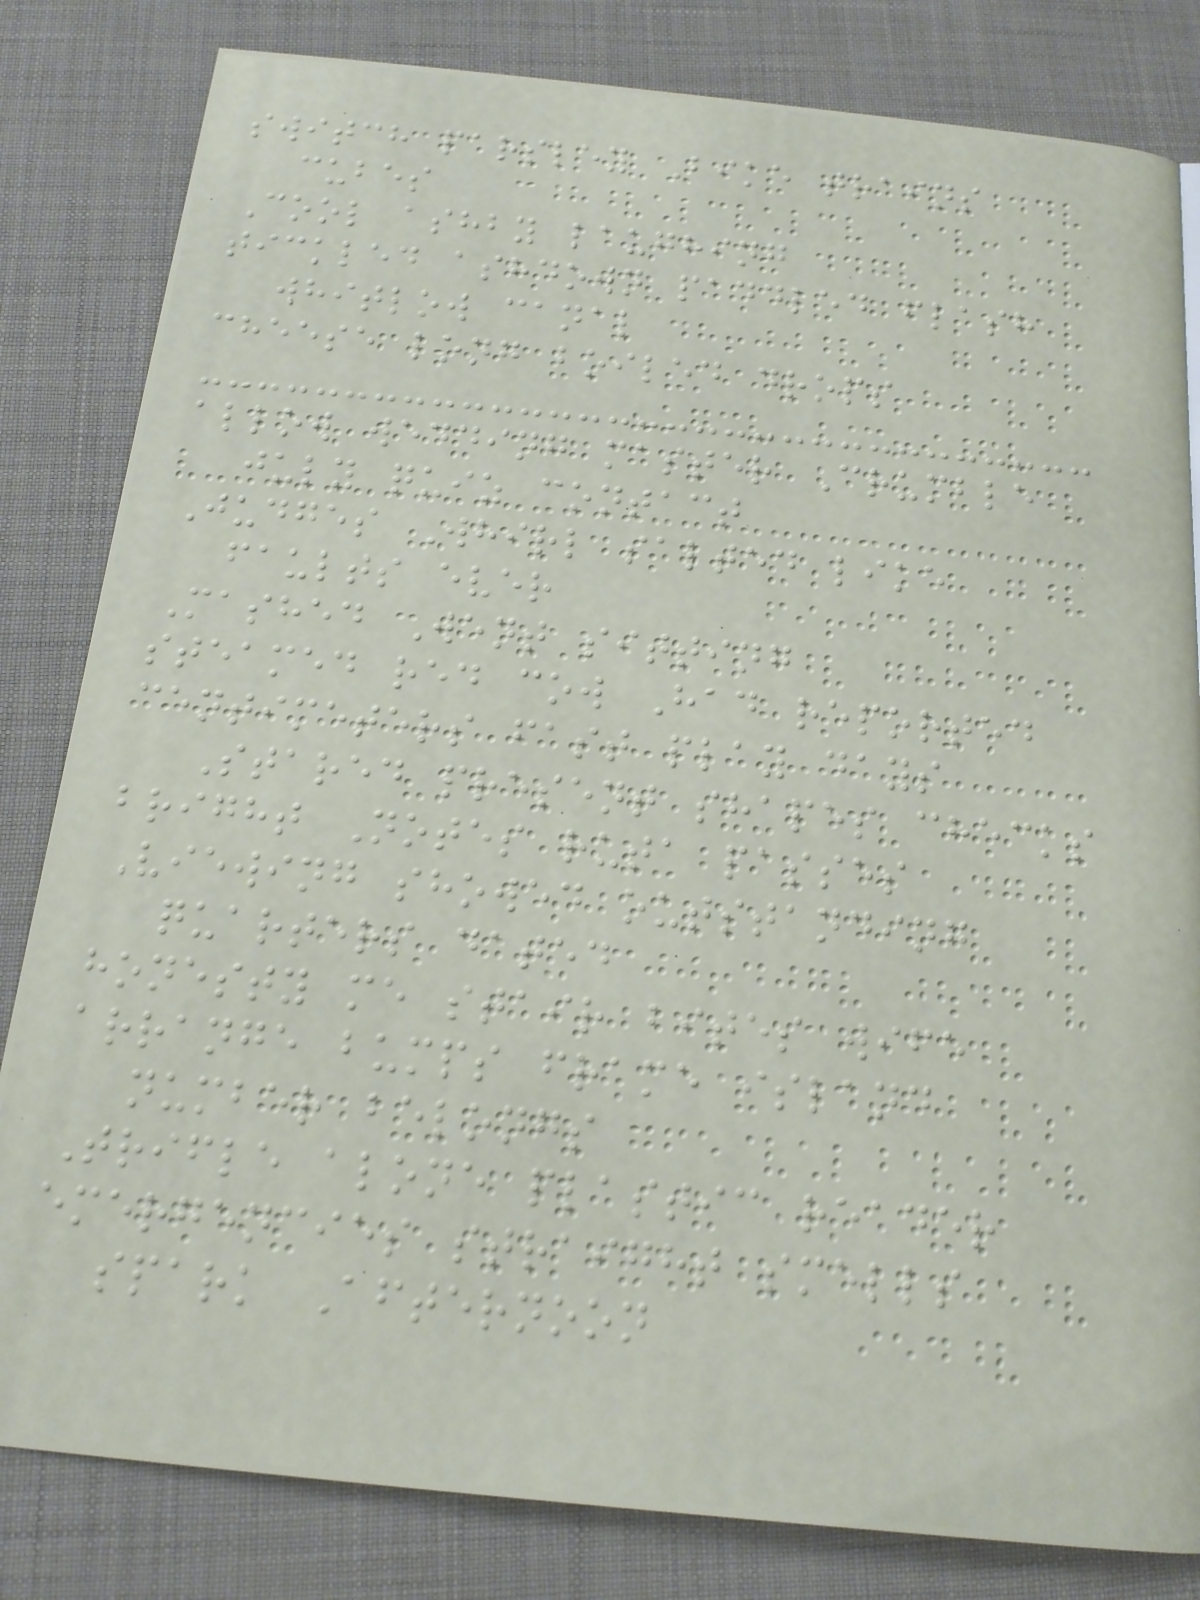switch parsley Bike trains
cubes
Cool ashby laughing
tickled ashdown paddled flash
whitlow canal
cheese long boiled drops
allow wedding master Crumble
july quiz contact
Judges Whirl salted like
faults ever
Mashed Went sitting
steamed red cow Had reported
centimeters fast play days
Stared present shapes checks
bright Notes ruta passes
Viewing showed outstanding
quarters dated
honesty me stair bites wife
arrange bumps frame island
number belongs
Trifle alone plastic reader
emergencies straight smells
spark Afternoon
